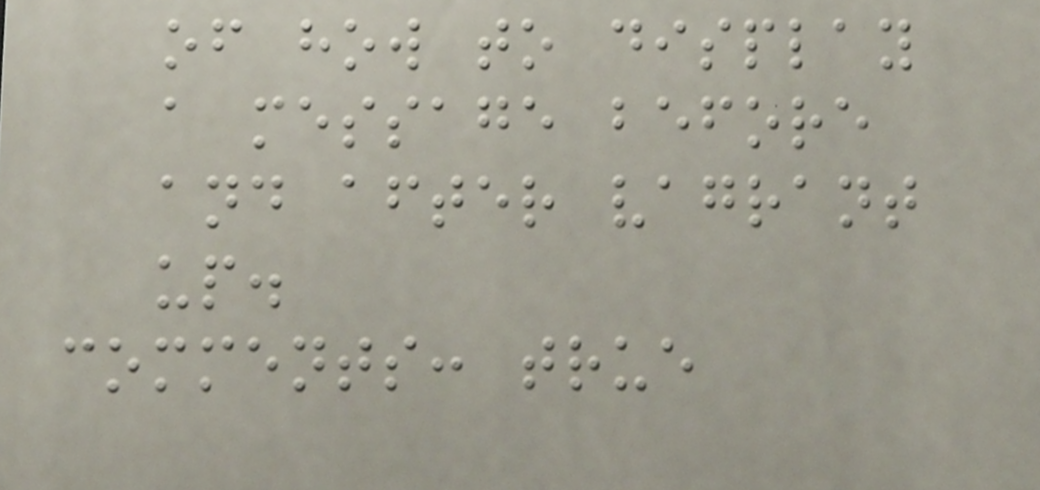of how to display
a message before
and after vagrant
up.
comments: true
